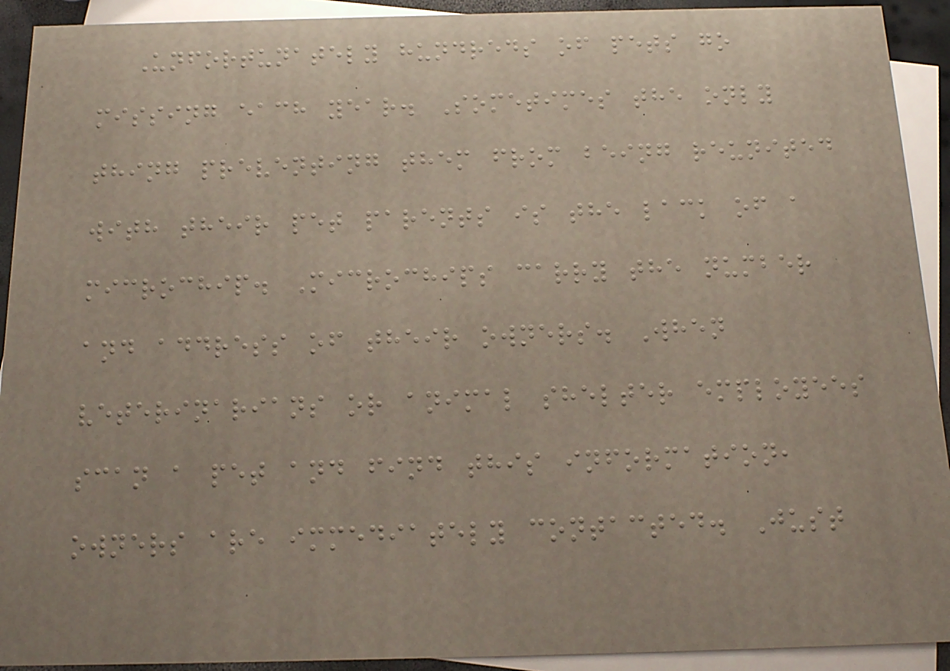Unfortunately hundreds of pets go
missing each year. Sometimes the only
thing preventing them from being reunited
with their pet parents is the lack of a
microchip. Microchips carry the number
and address of their owners. When
veterinarians or animal shelter employees
scan a pet and find this information,
owners are immediately contacted. Just
